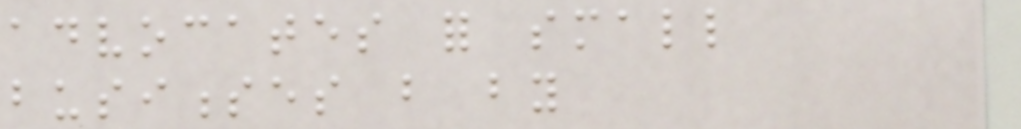advocates for small
businesses but by
